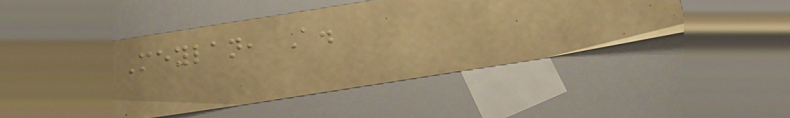Meylan, A.
